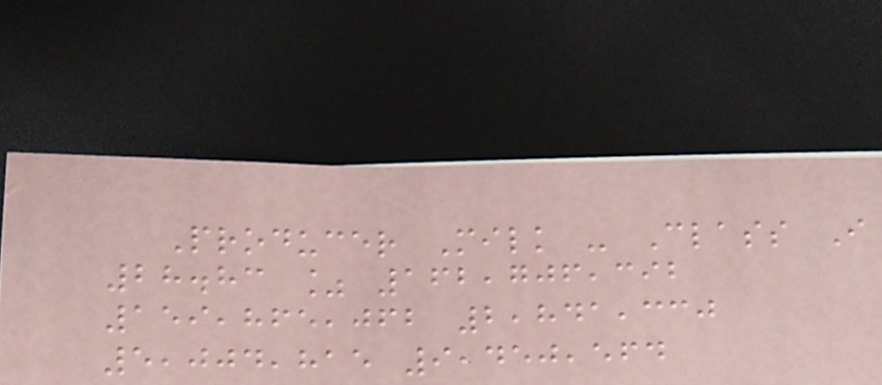Producer Milk - Class I
28.83 % 162,706,392
159,865,062 2,841,330
5,004,815 9,450,564
